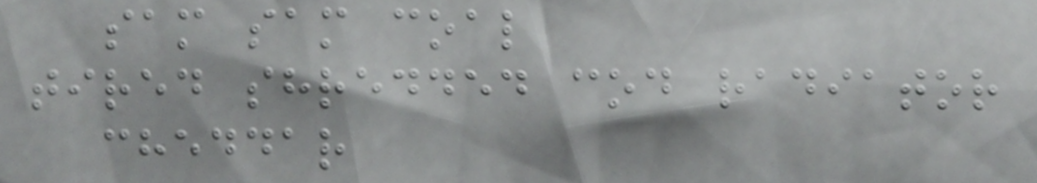sam sam coal
tired shredded cod radiator
cheddar
